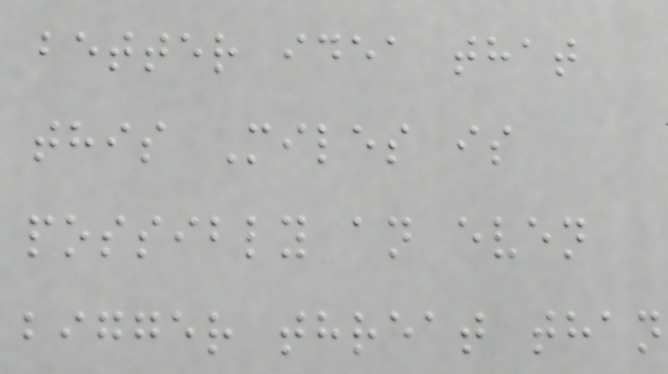better idea that
this Miles is
possibly an even
bigger threat than
